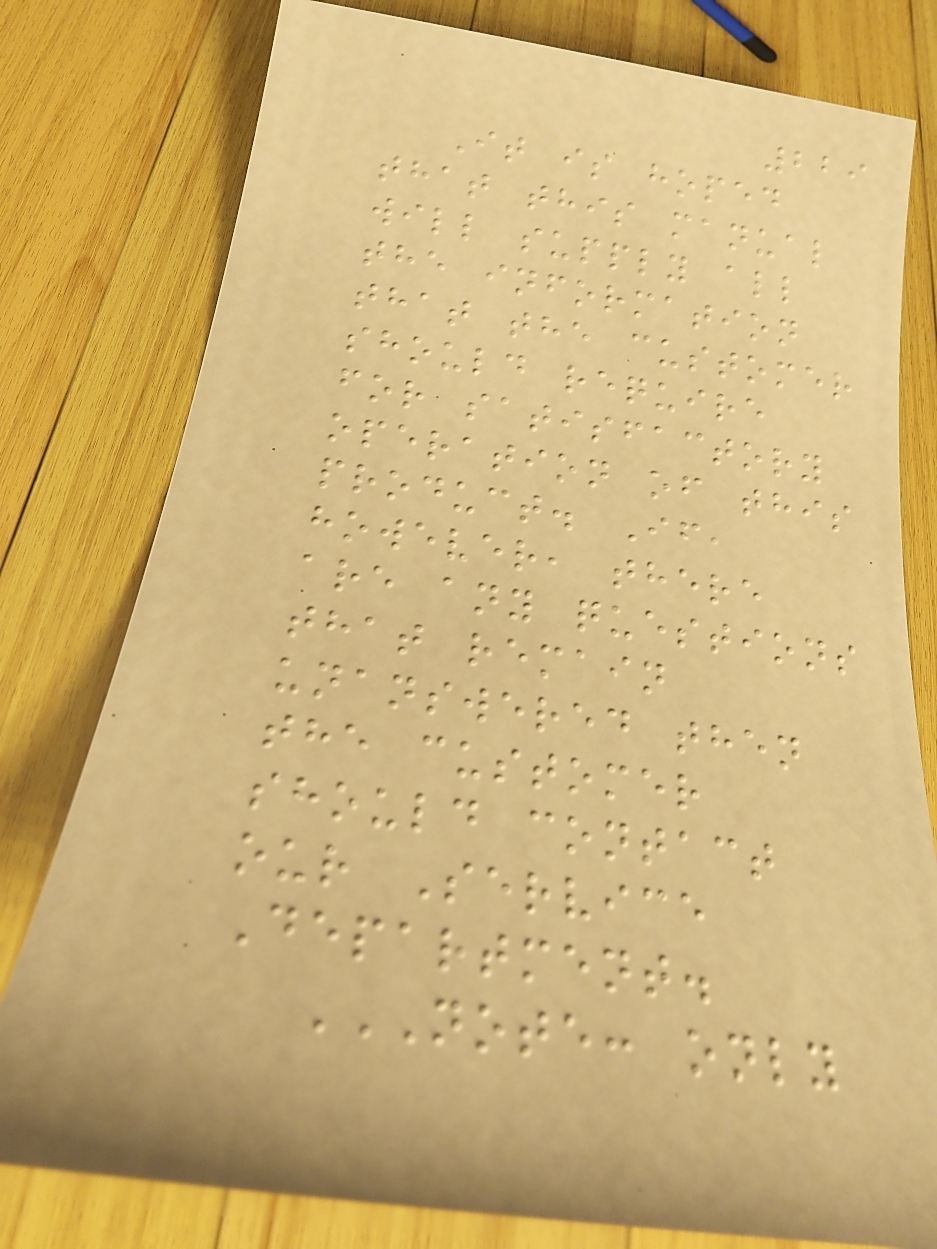229
It is hoped
that this manual
will supply all
the information
that the customer
should require
for satisfactory
operation of this
product. If,
however, there
are any questions
that remain
unanswered then
the customer
should contact
our Service
Department.
NOTE: ONLY
